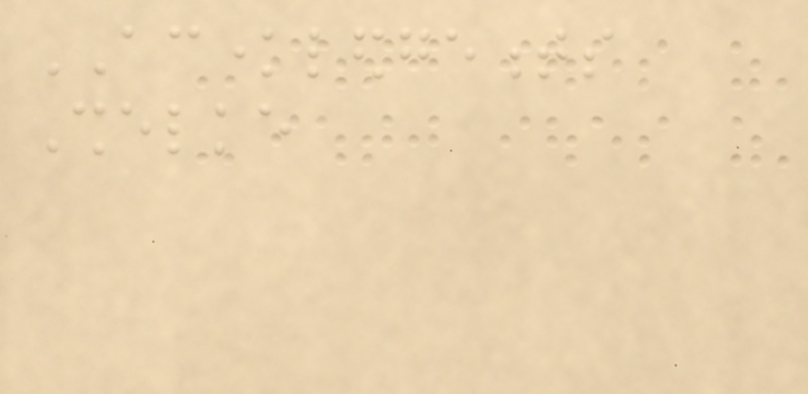ACKNOWLEDGEMENTS
Shelke
